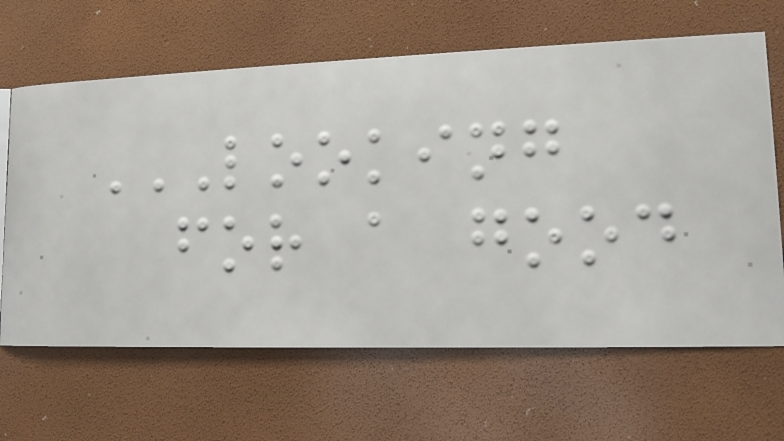LOOKING
FOR A GOOD
